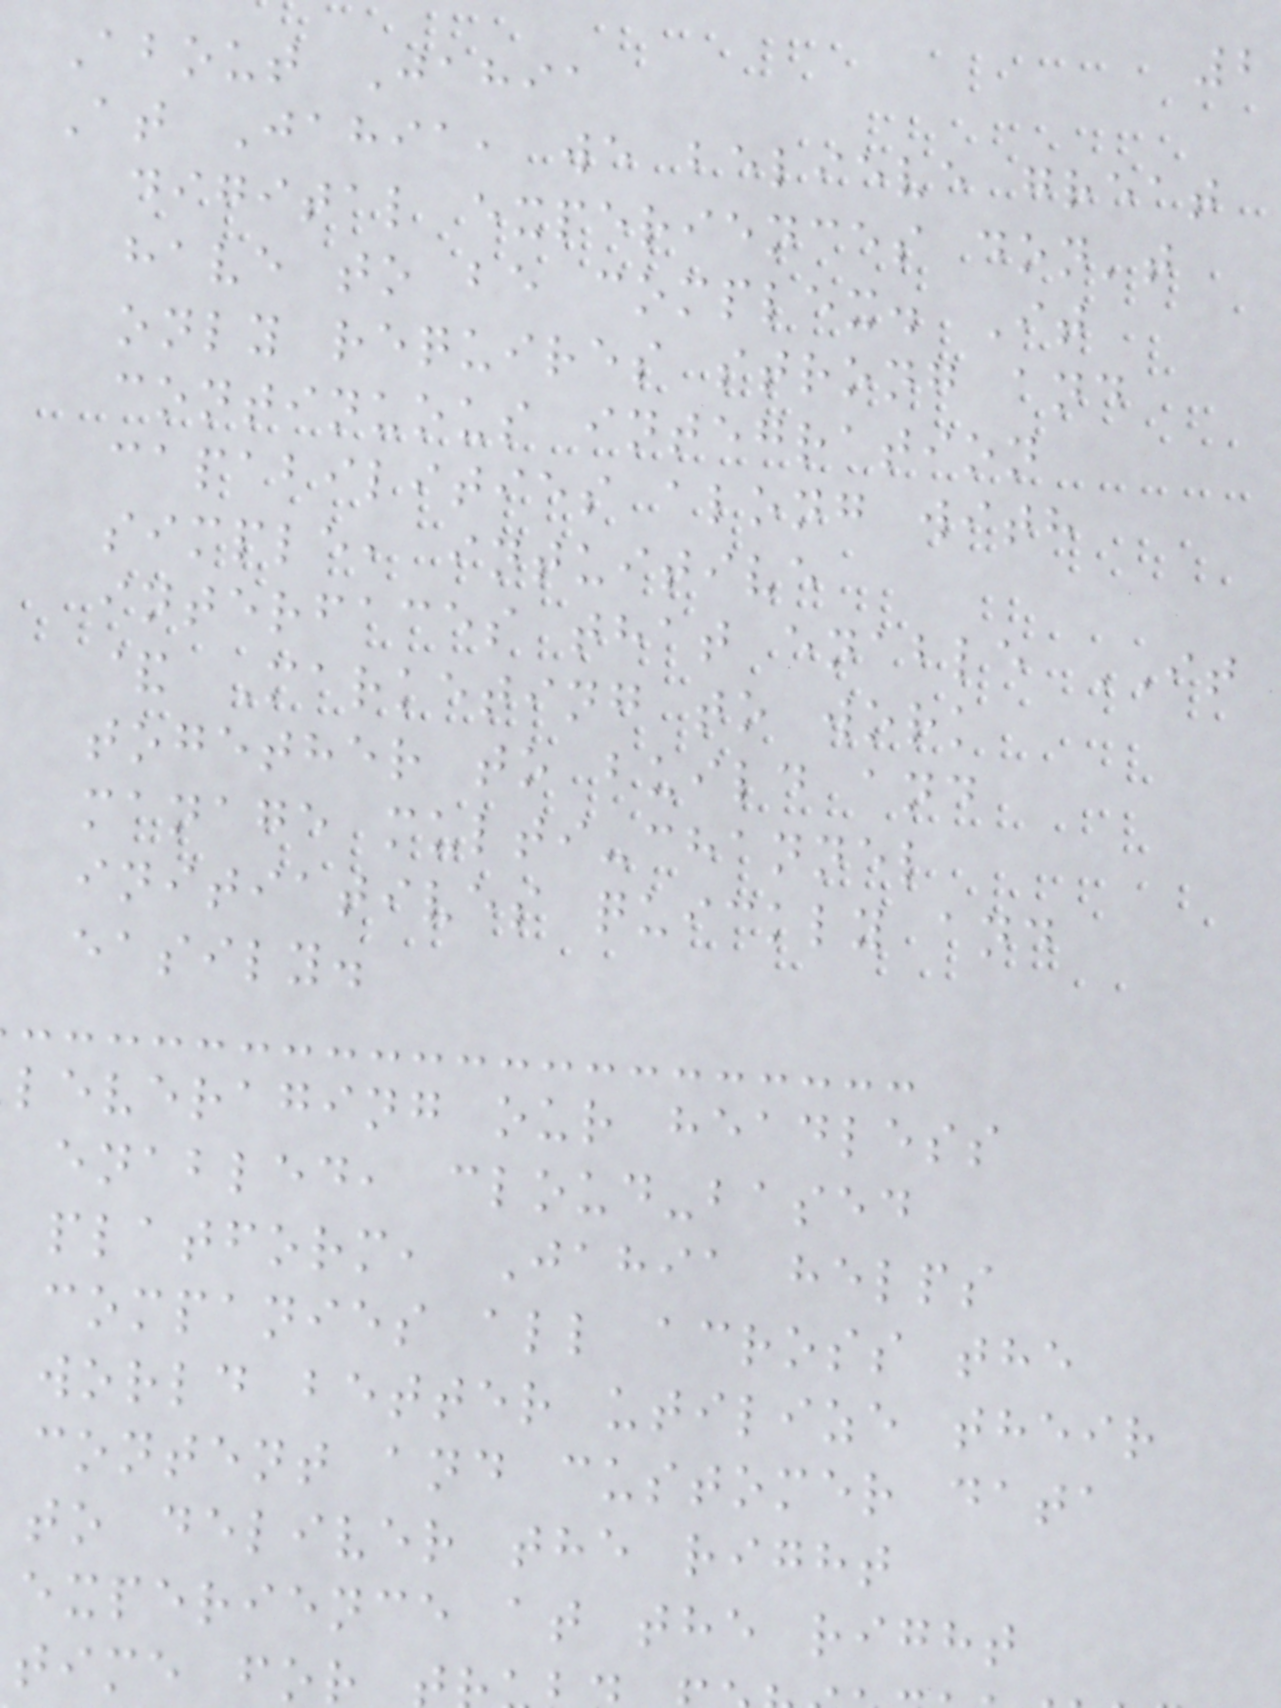2
About Jahia
At Jahia, we believe great
digital experiences don't
have to be complex. It
only requires strong and
continuous integration
capabilities along with
simple, intuitive
interfaces that enable IT
& Marketing to work
together to build and
manage multi-channel
initiatives quickly and
easily.
leveraging our headless
enabled, cloud-based
platform, Jahia helps
companies all across the
world better utilize their
content and customer data
to deliver the right
experience at the right
time for
